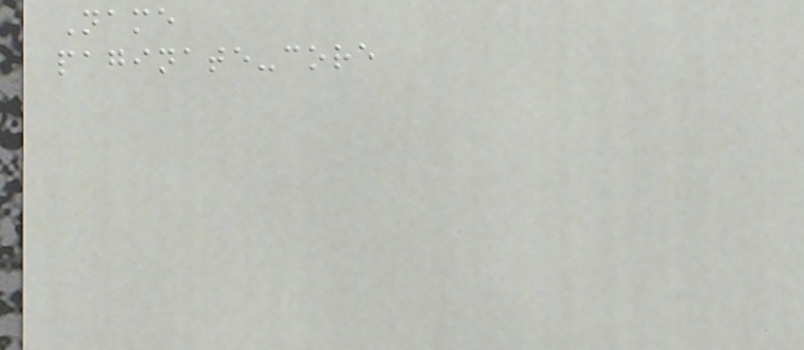Name
paginate-core
